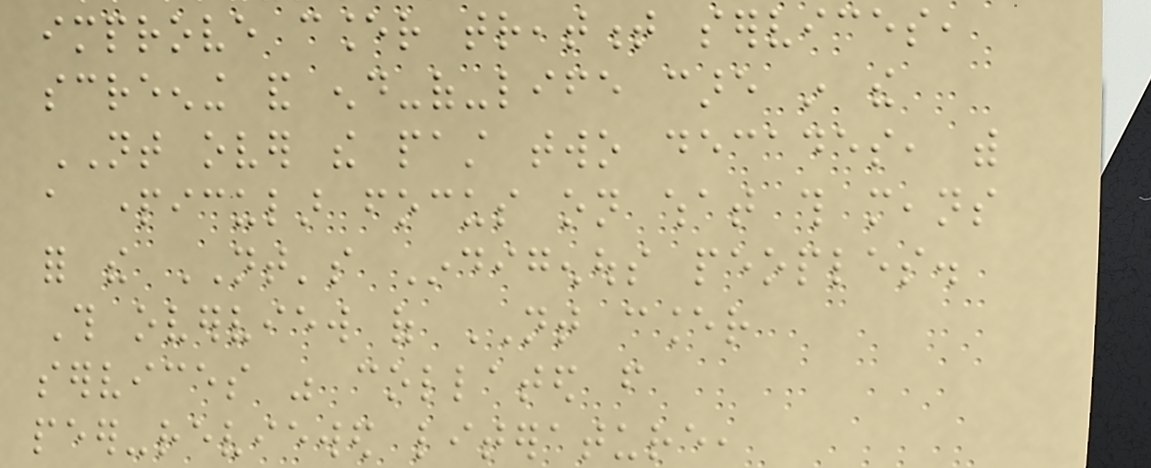improve cancer treatment services,
screening and end-of-life care in the
NT over the past two decades, with
a particular focus on what this means
for the NT's Indigenous peoples.
This overview of NT cancer
services was collated from
peer-reviewed literature,
